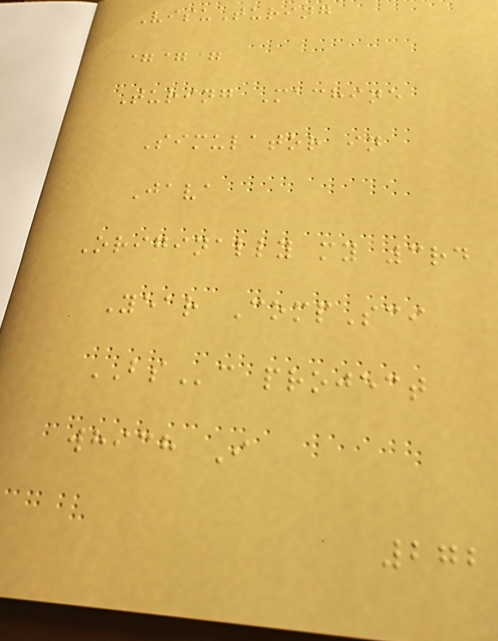VisuTuring
===
Turing Machine
Simulator in
Java
Originally my 3rd
Year CompSci
BSc project
which I
272
